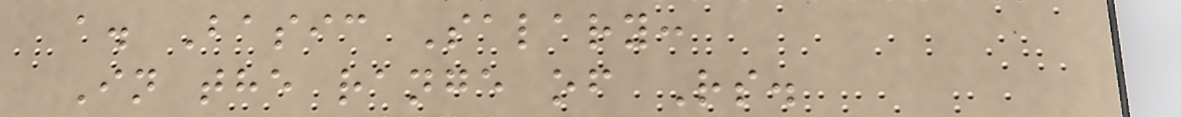a. Basic Salary:
In the range of Rs.
